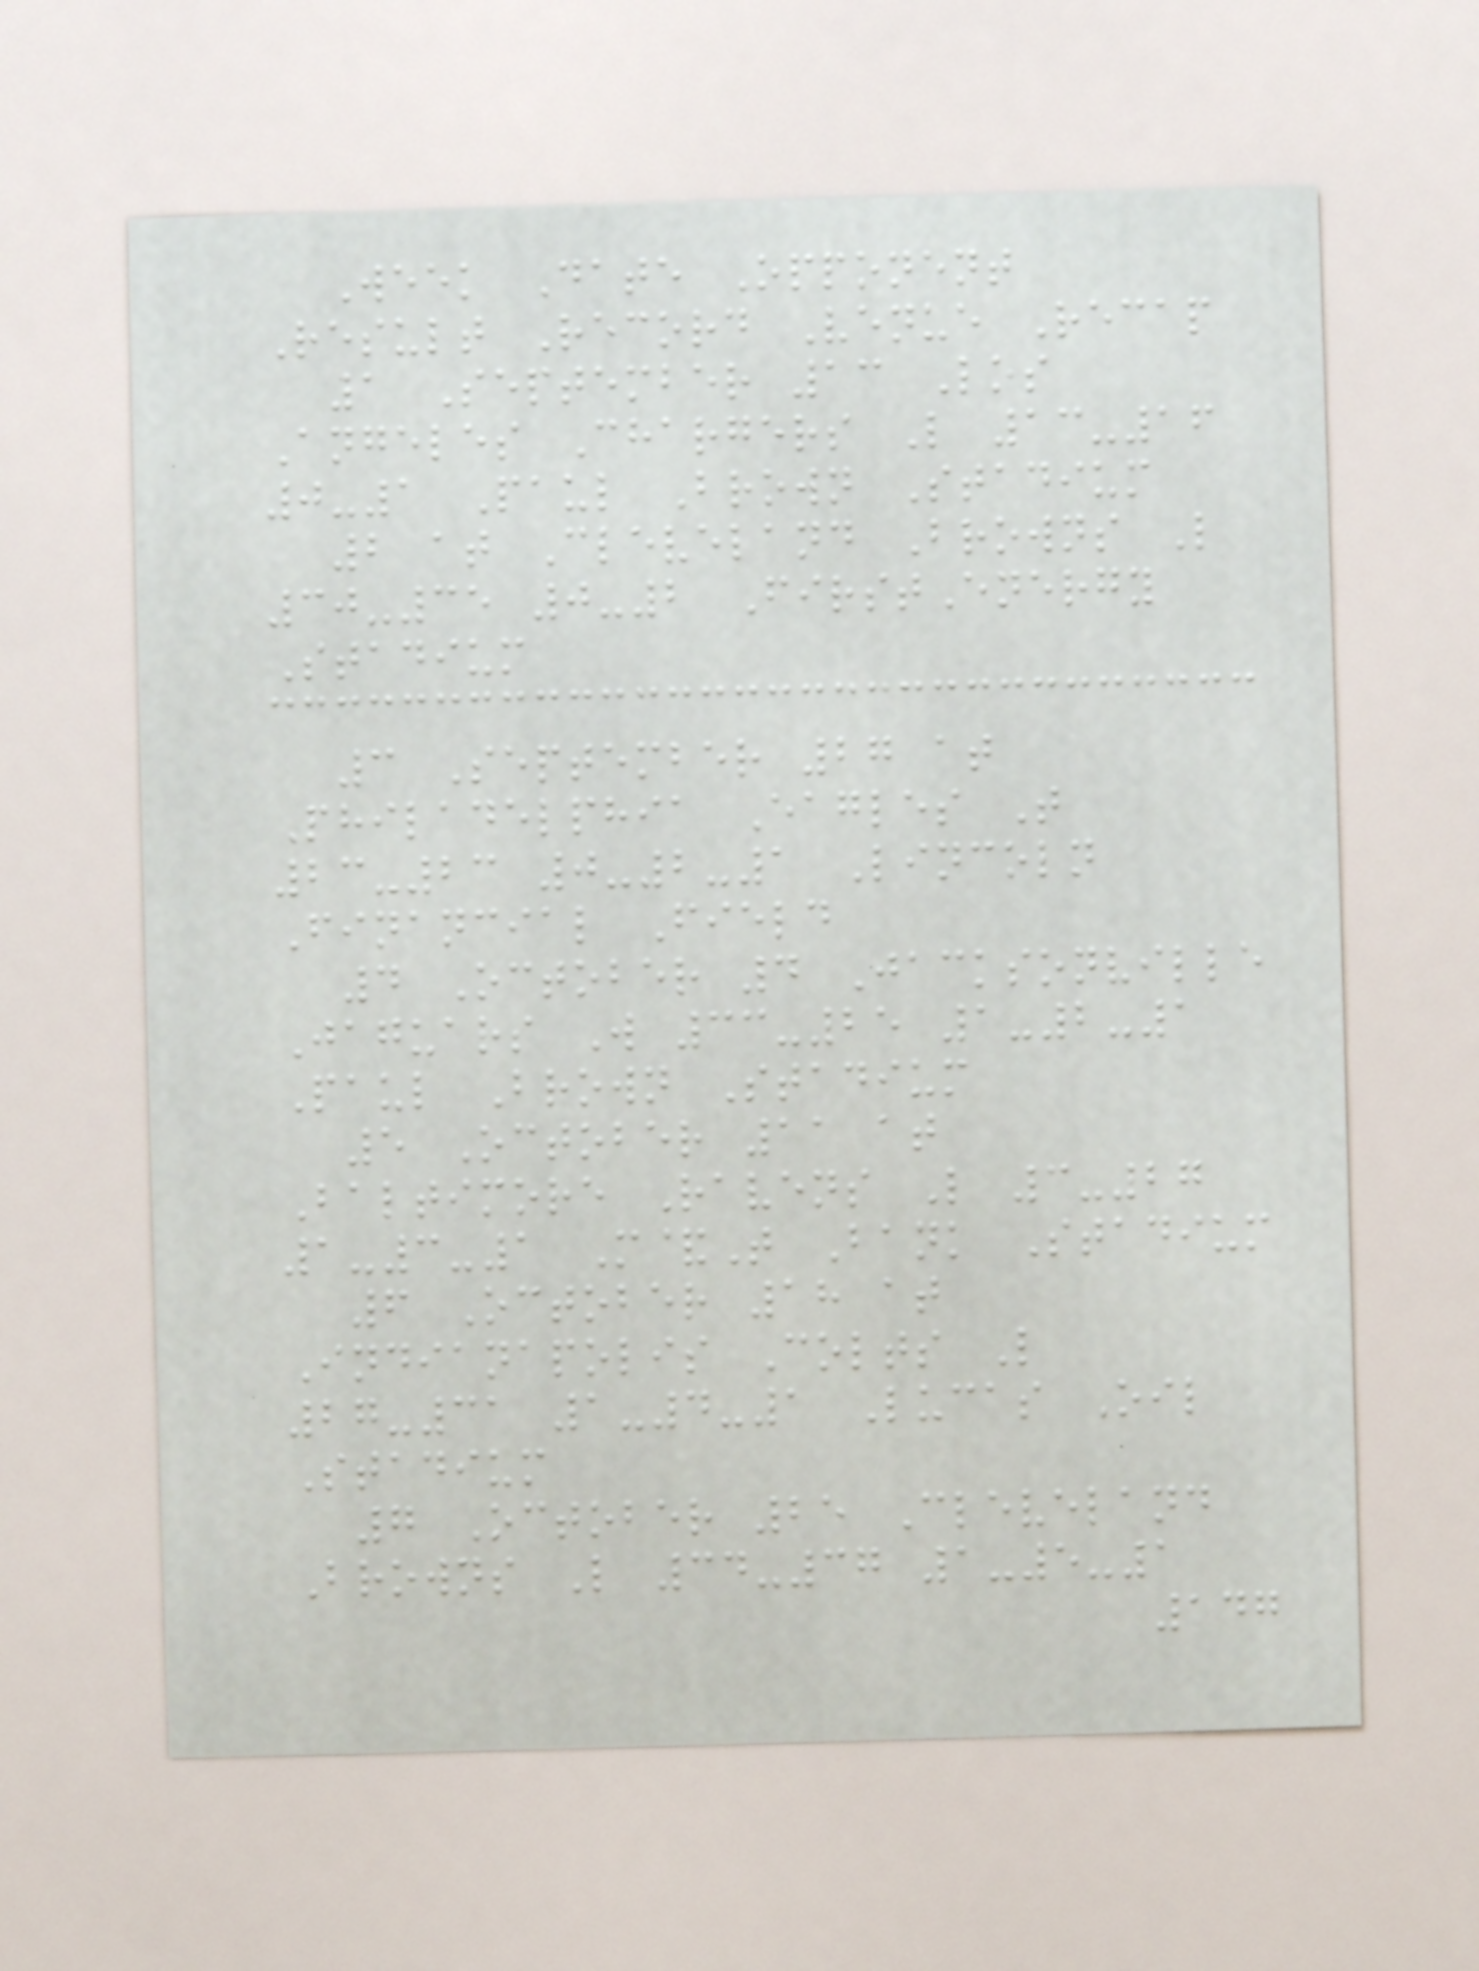Week Date Opponent
Result Record Venue Recap
1 September 13 Los
Angeles Chargers L 13-16
0-1 Paul Brown Stadium
2 at Cleveland Browns L
30-35 0-2 FirstEnergy
Stadium
3 September 27 at
Philadelphia Eagles T
23-23 0-2-1 Lincoln
Financial Field
4 October 4 Jacksonville
Jaguars W 33-25 1-2-1
Paul Brown Stadium
5 October 11 at
Baltimore Ravens L 3-27
1-3-1 M&T Bank Stadium
6 October 18 at
Indianapolis Colts L
27-31 1-4-1 Lucas Oil
Stadium
7 October 25 Cleveland
Browns L 34-37 1-5-1
147
